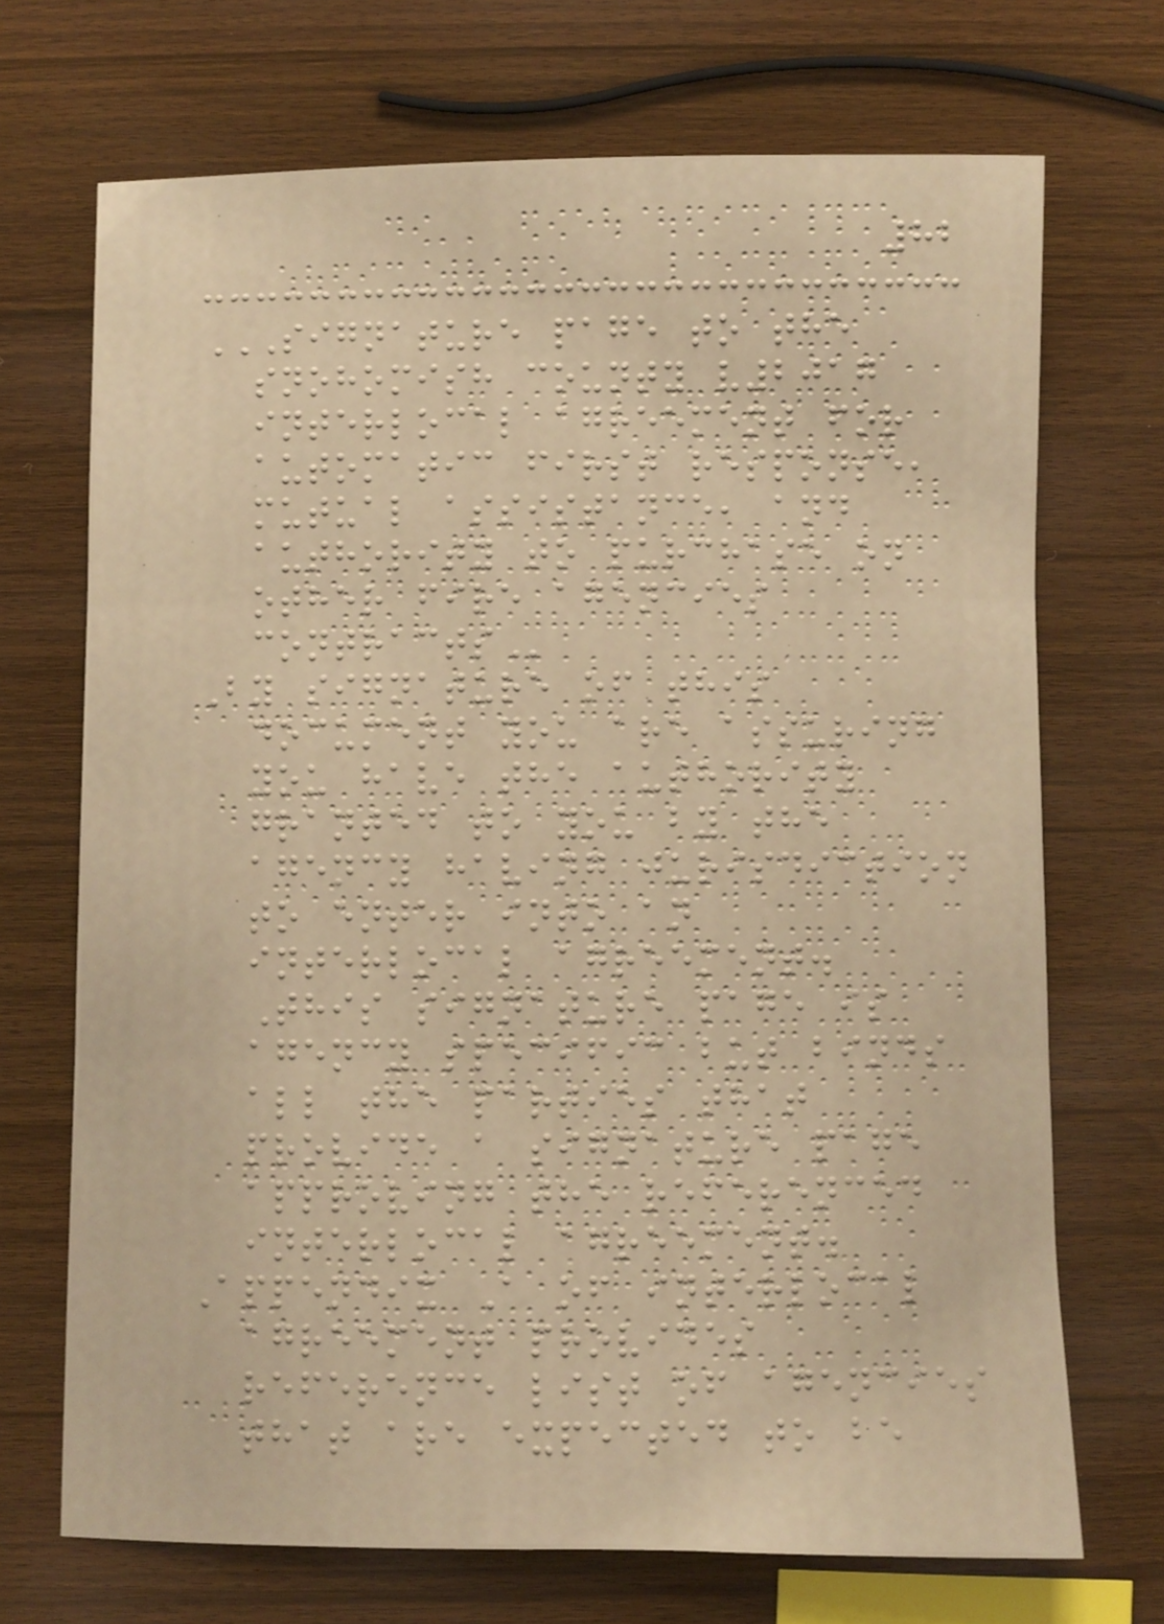82
SIGNATURE PAGE TO THE
SNOHOMISH COUNTY V2017
INTERLOCAL AGREEMENT FOR
AUTOMATIC FIRST RESPONSE,
MUTUAL ASSISTANCE, AND
AUTHORITY TO PURCHASE ON
OTHER FIRE AGENCIES
CONTRACTS
By signature of this
document you are assuring
you have the authority
granted to you by the
agency having jurisdiction
to enter into an
interlocal agreement.
This signature page is
agency specific but binds
all the parties that
provide a signature page
approving the referenced
interlocal agreement.
Appendix A of interlocal
agreement provides
reference list of agencies
that are expected to be
